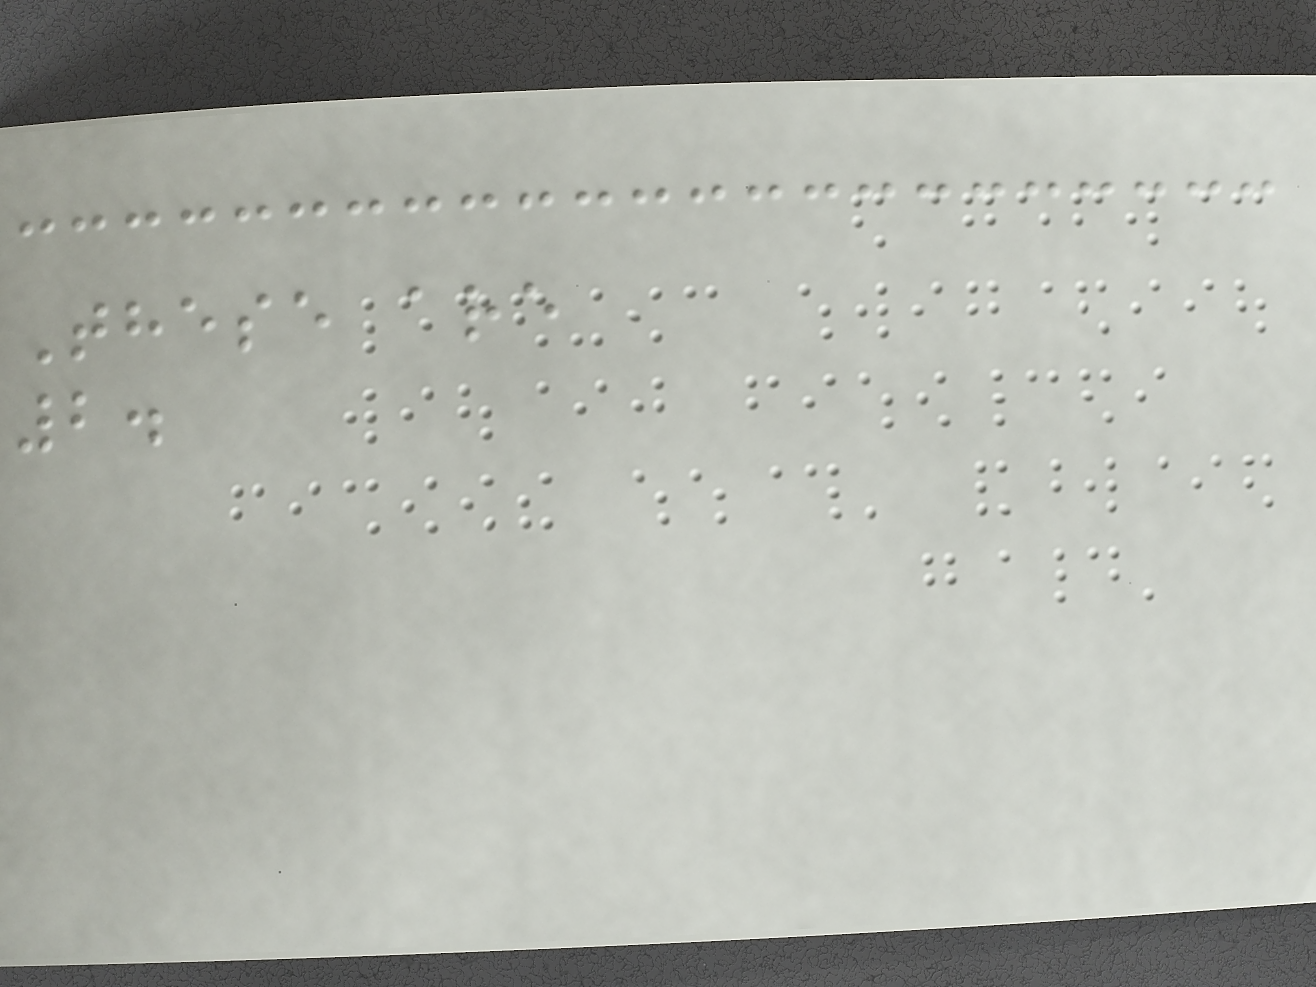These are
2.
